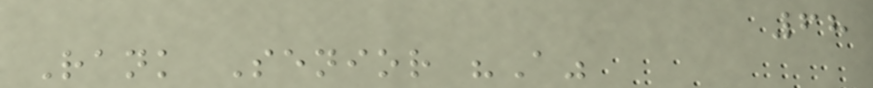68
Rank Senior "A"
